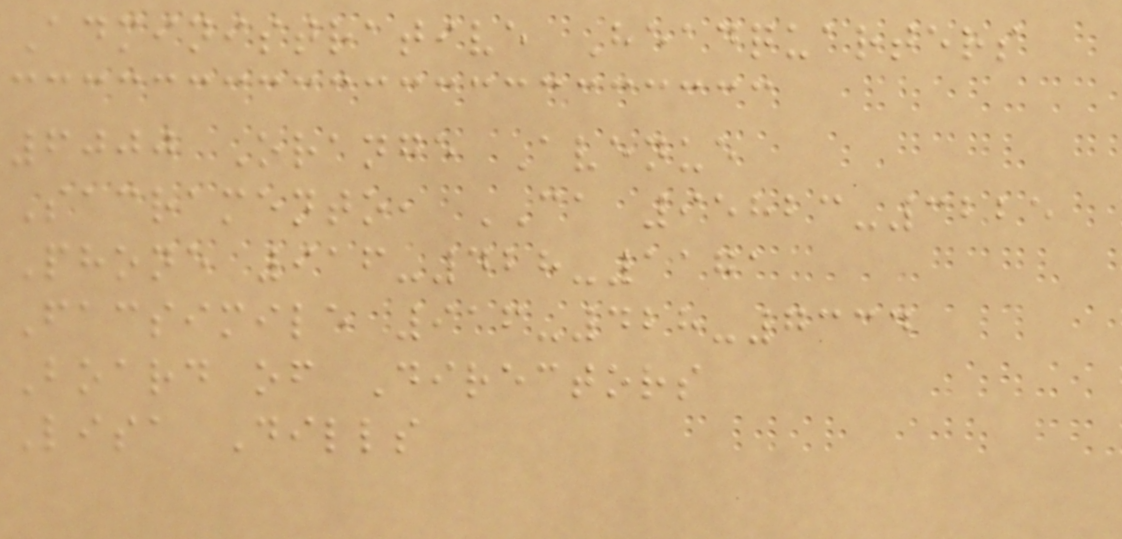Administrative Headquarters
6000 Orange Avenue
Sacramento, CA 95823-3225
Phone 916-428-1171
Facsimile 916-428-7334
Board of Directors
Lisa Dills
